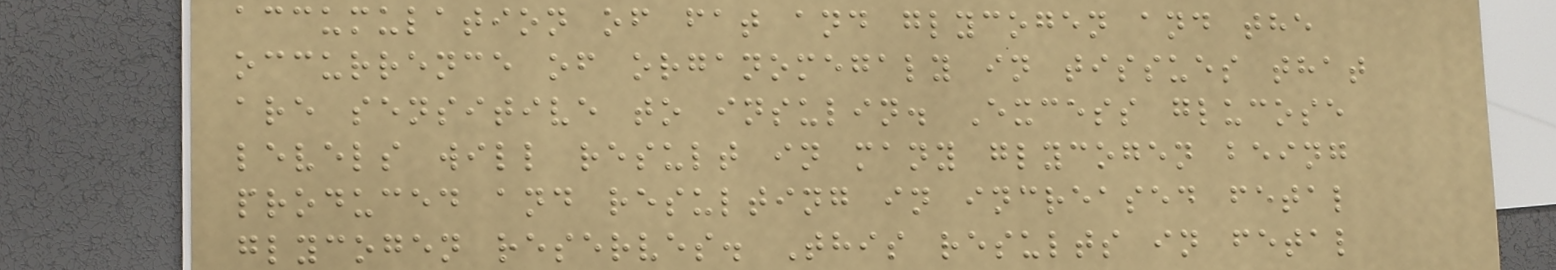accumulation of fat and glycogen and the
occurrence of organomegaly in tissues that
are sensitive to insulin. Excess glucose
levels will result in many glycogen being
produced and resulting in increased fetal
glycogen reserves. This results in fetal
